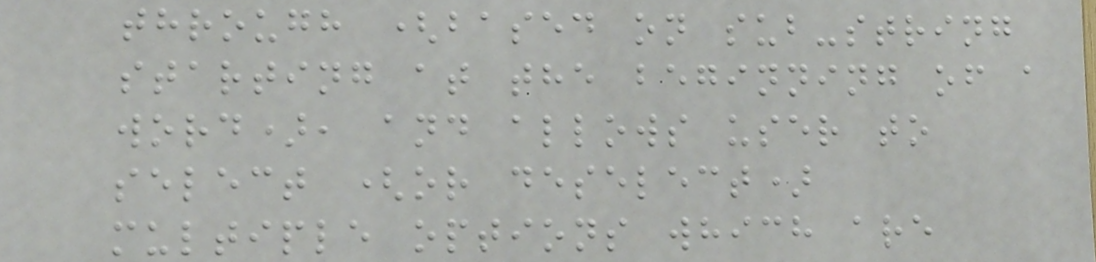through (based on sub-string
starting at the beginning of a
word), and allows user to
select (or deselect)
multiple options which are
